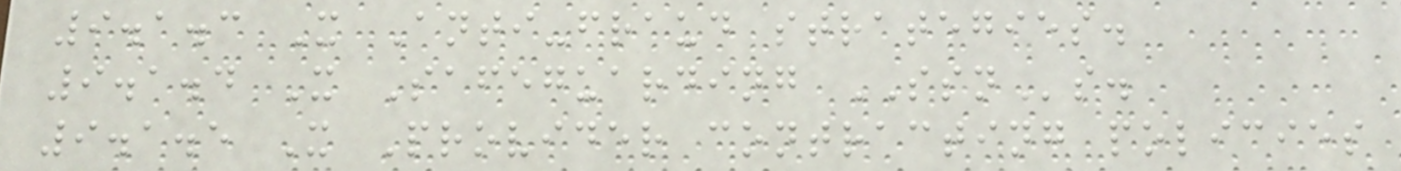9.1.3 X Anti-fraud strategies.
9.1.4 X Safeguarding SSNs.
9.1.5 X Provider contracting policies
